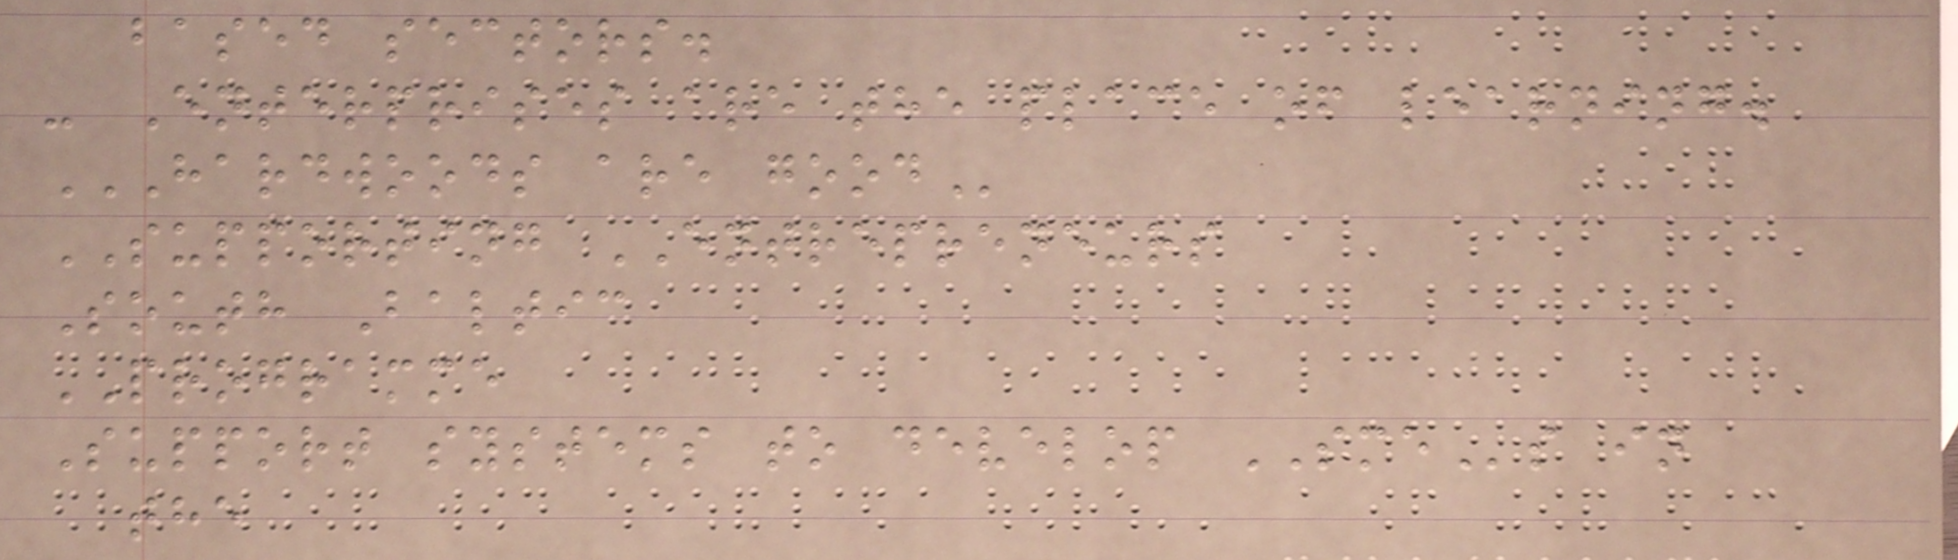based sectors.
- Enterprises are the place of learning.
HARDWOODS ARE GOOD
SUPPORTING ENTREPRENEURS
South Baltic
PROGRAMME
Support systems to develop SMEs in
the
